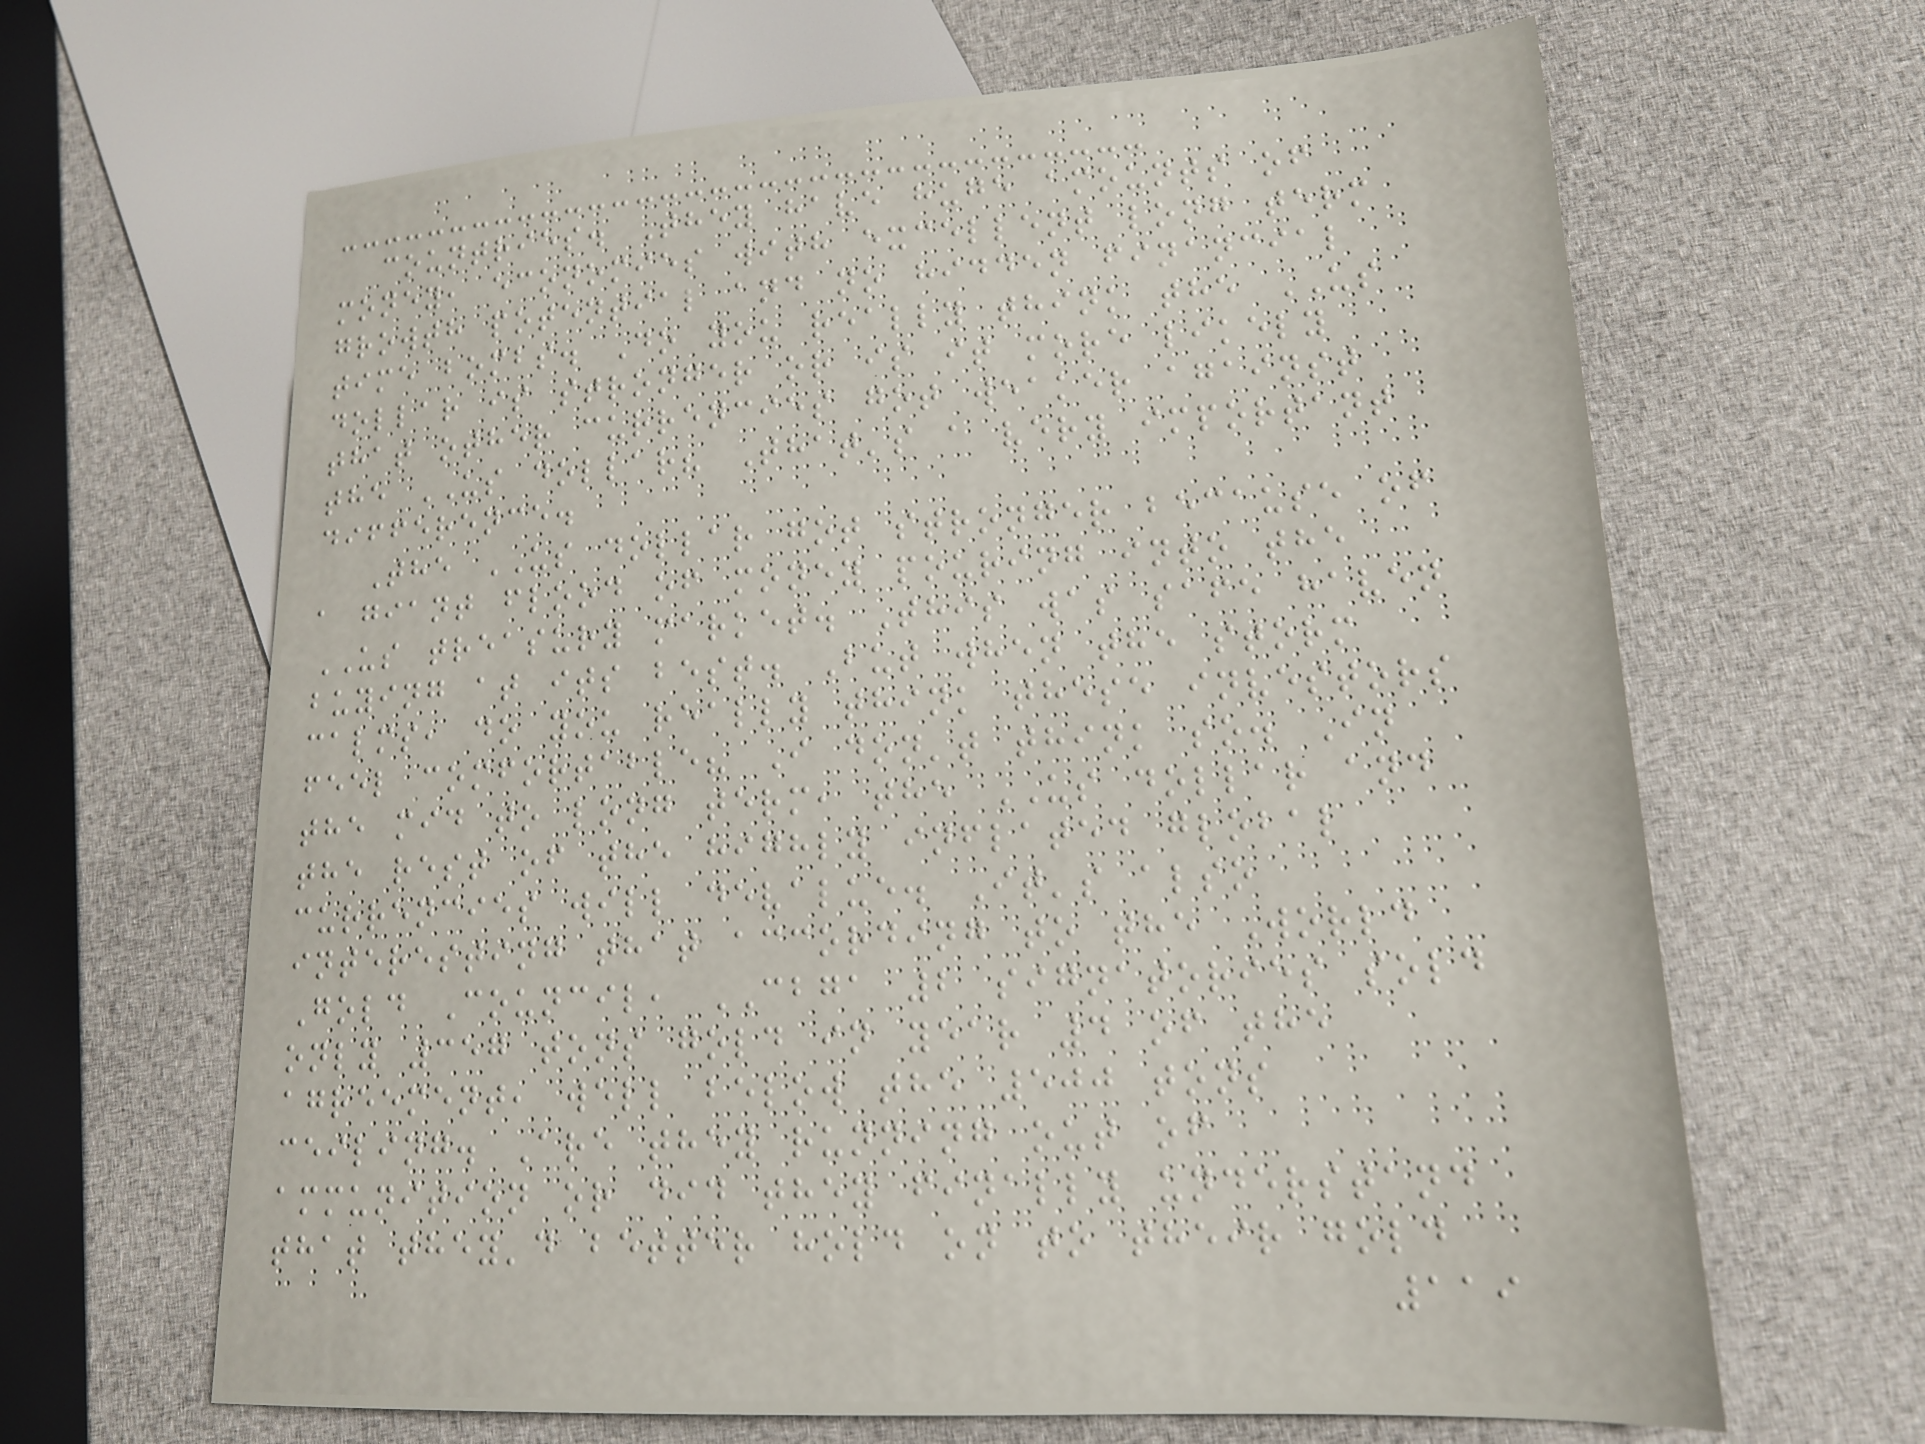countries. They have huge amounts of
money, economies with excellent long term
growth potential and no hidden financial
time bombs. Do you really think the US
dollar is stronger or is it more likely
that other currencies got weaker against
the US dollar? That's a very important
difference.
The US dollar got stronger because of
a giant flood of money pouring into the
US treasury market. This was safe haven
buying at its best. But when the storm
calms, do you really think these investors
feel comfortable? I don't think so. In
the mid to long term, the US dollar and
the rest of the highly inflated global
currencies will devalue. It's also
interesting that according to the World
Gold Council, CBGA 2 signatories sold
only 357 tons gold in year 4 of the
agreement, well below the 500 tons
ceiling. Are they running out of
ammunition or did they finally understand
that they'd better hold on to their gold
119
